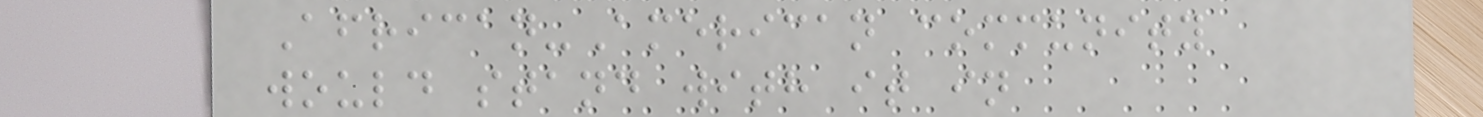African-American community
would stand with it in
